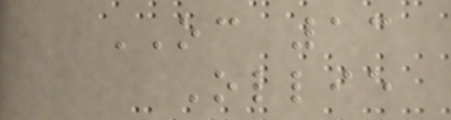OC 13
Ollie
